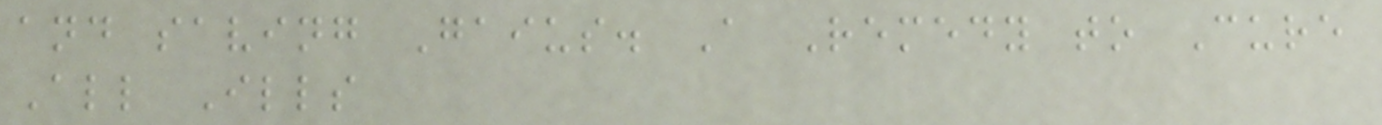and saving Gaius. A Remedy to Cure
All Ills
